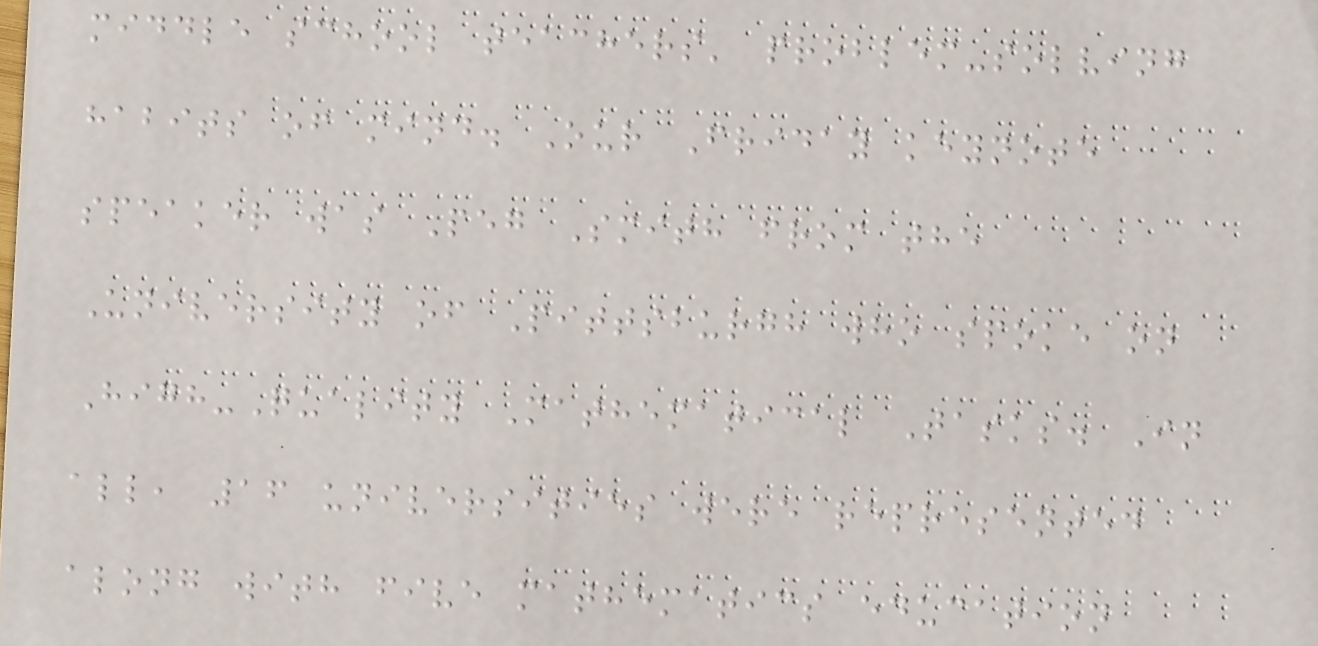middle school teachers' problem-solving
habits of mind. Our Friday keynote
speaker was Peg Smith from the
University of Pittsburgh who spoke on
High-Quality Mathematical Tasks. In
all, 16 universities were represented
along with five mathematics education
